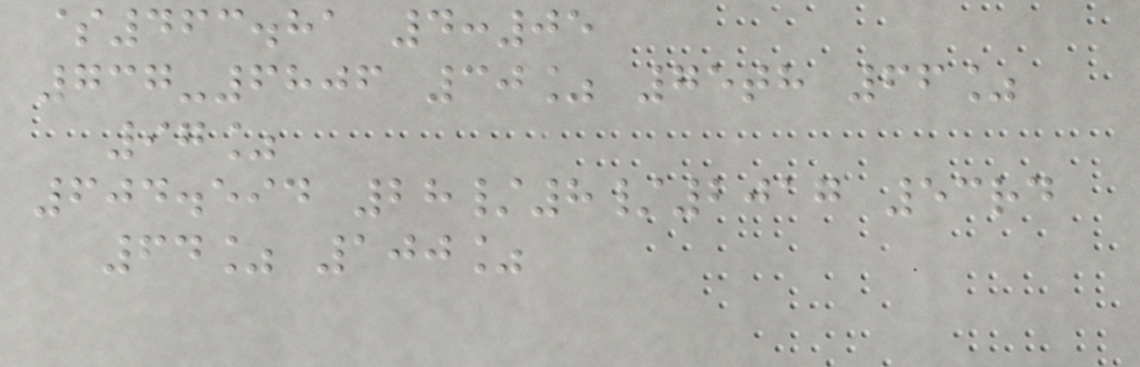$463.81 4:05
737-6806 30% 75th 66%
97%
604.594 28/8/2017 53rd
64% 100%
